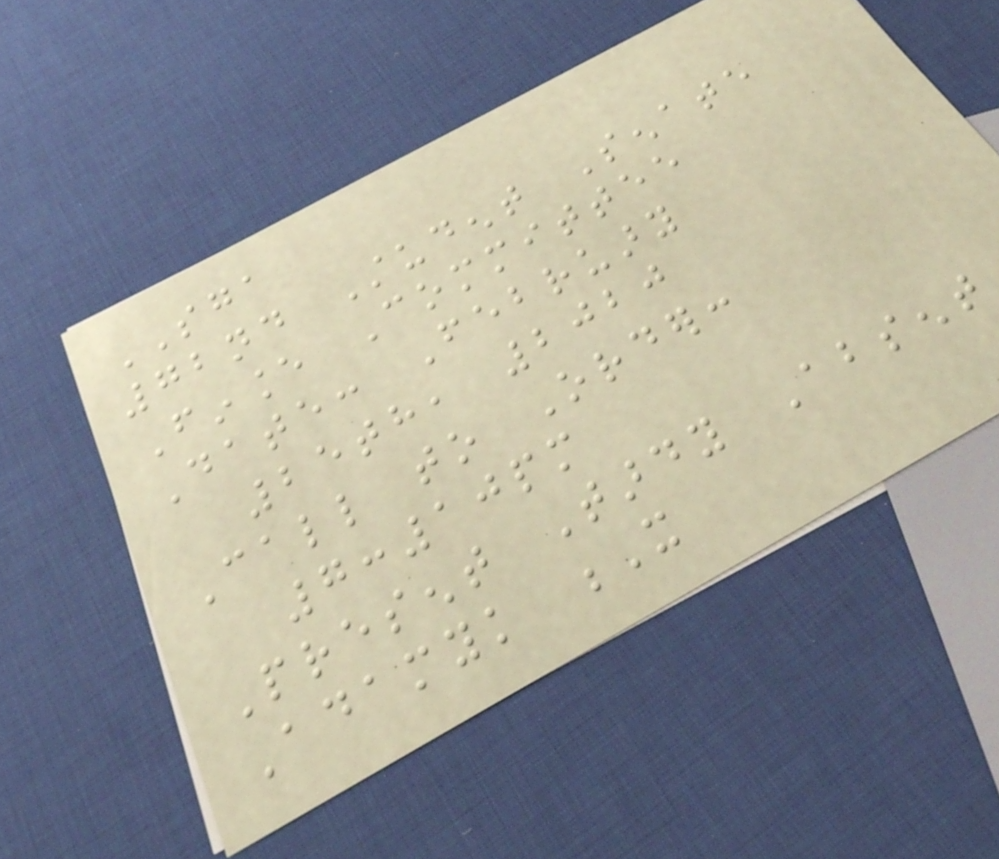SGA
72nd Student Senate
Finance Committee
Date: February
25th, 2020
Call to Order:
7:10pm
Present Tardy Absent
Adamyk X
